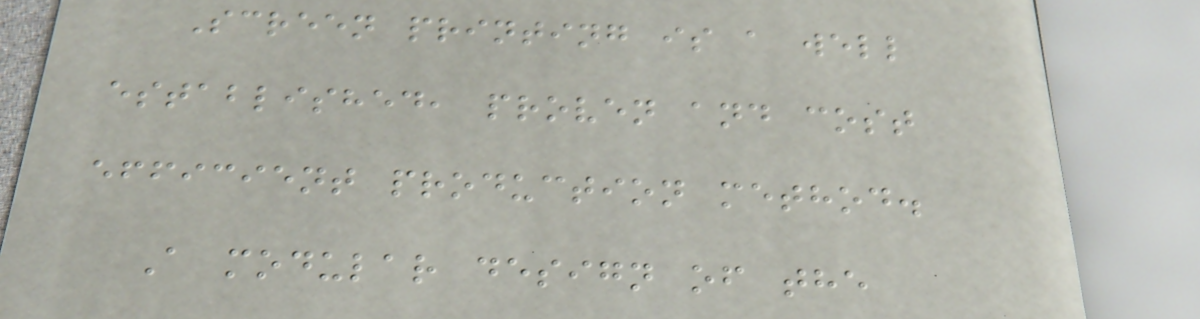Screen printing is a well
established, proven and cost
efficient production method.
A modular design of the
